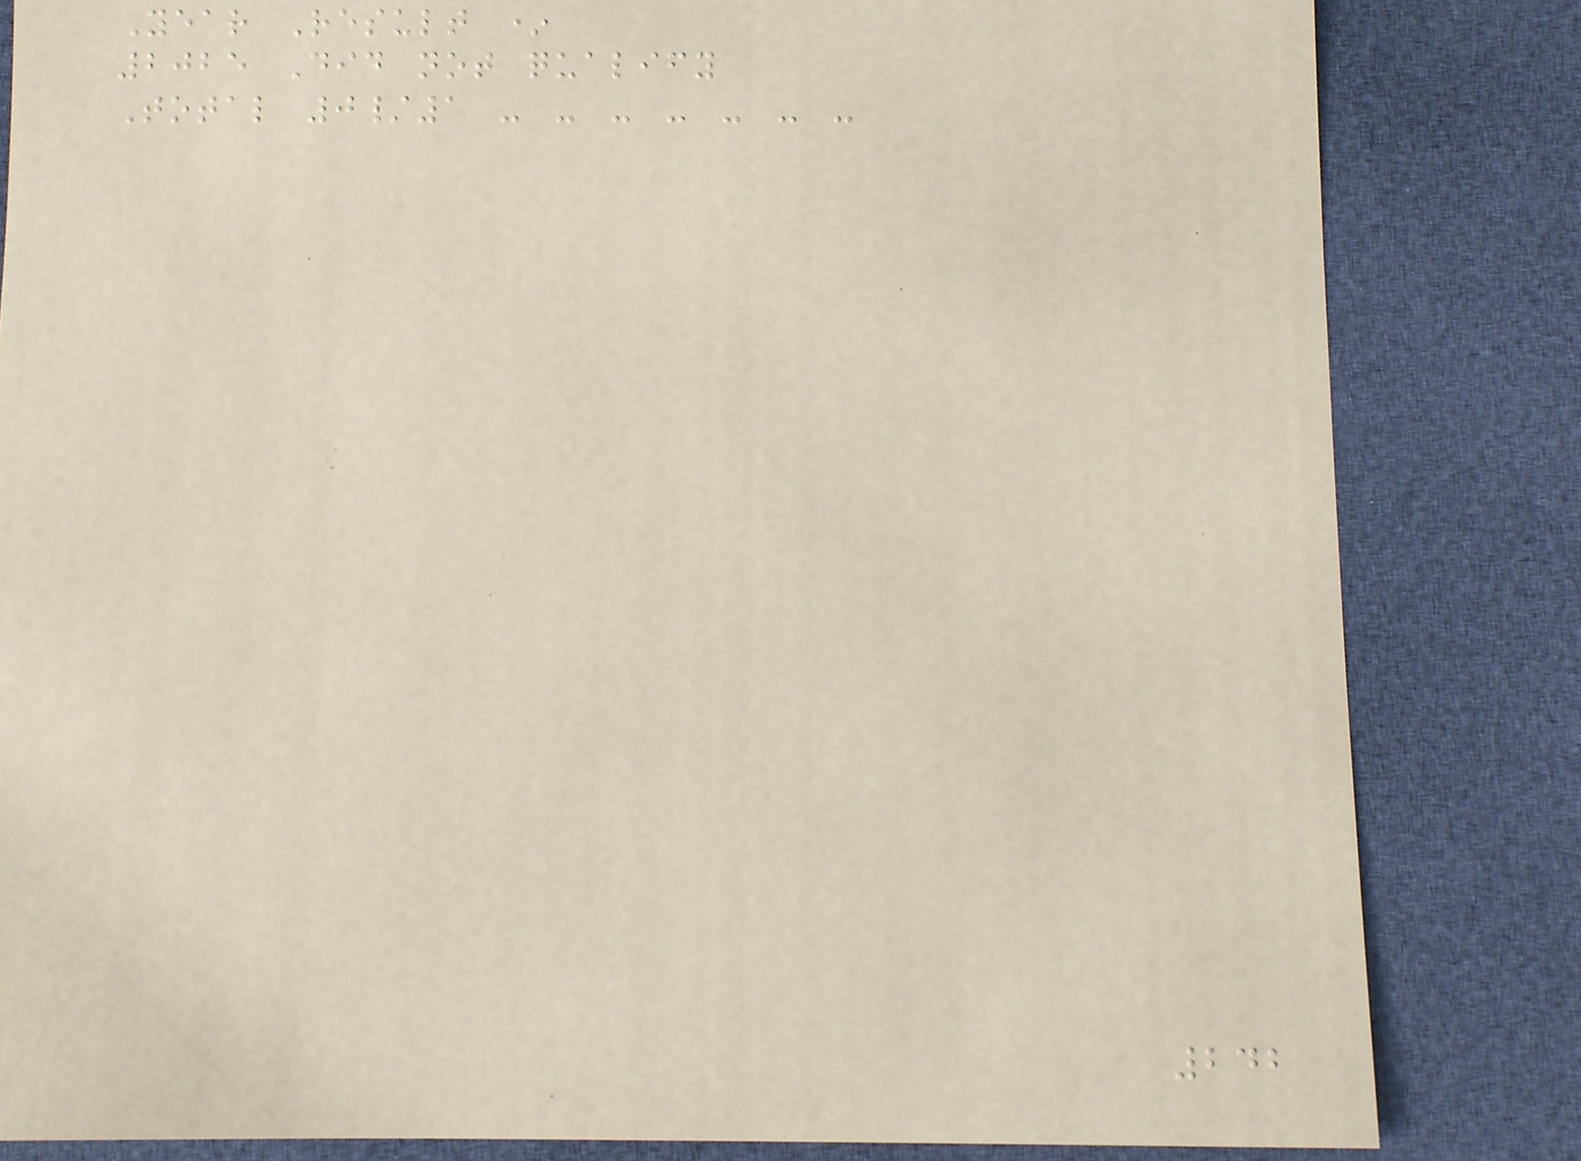Year Result *
2025 Did not qualify
Total 0/1 - - - - - - -
242
